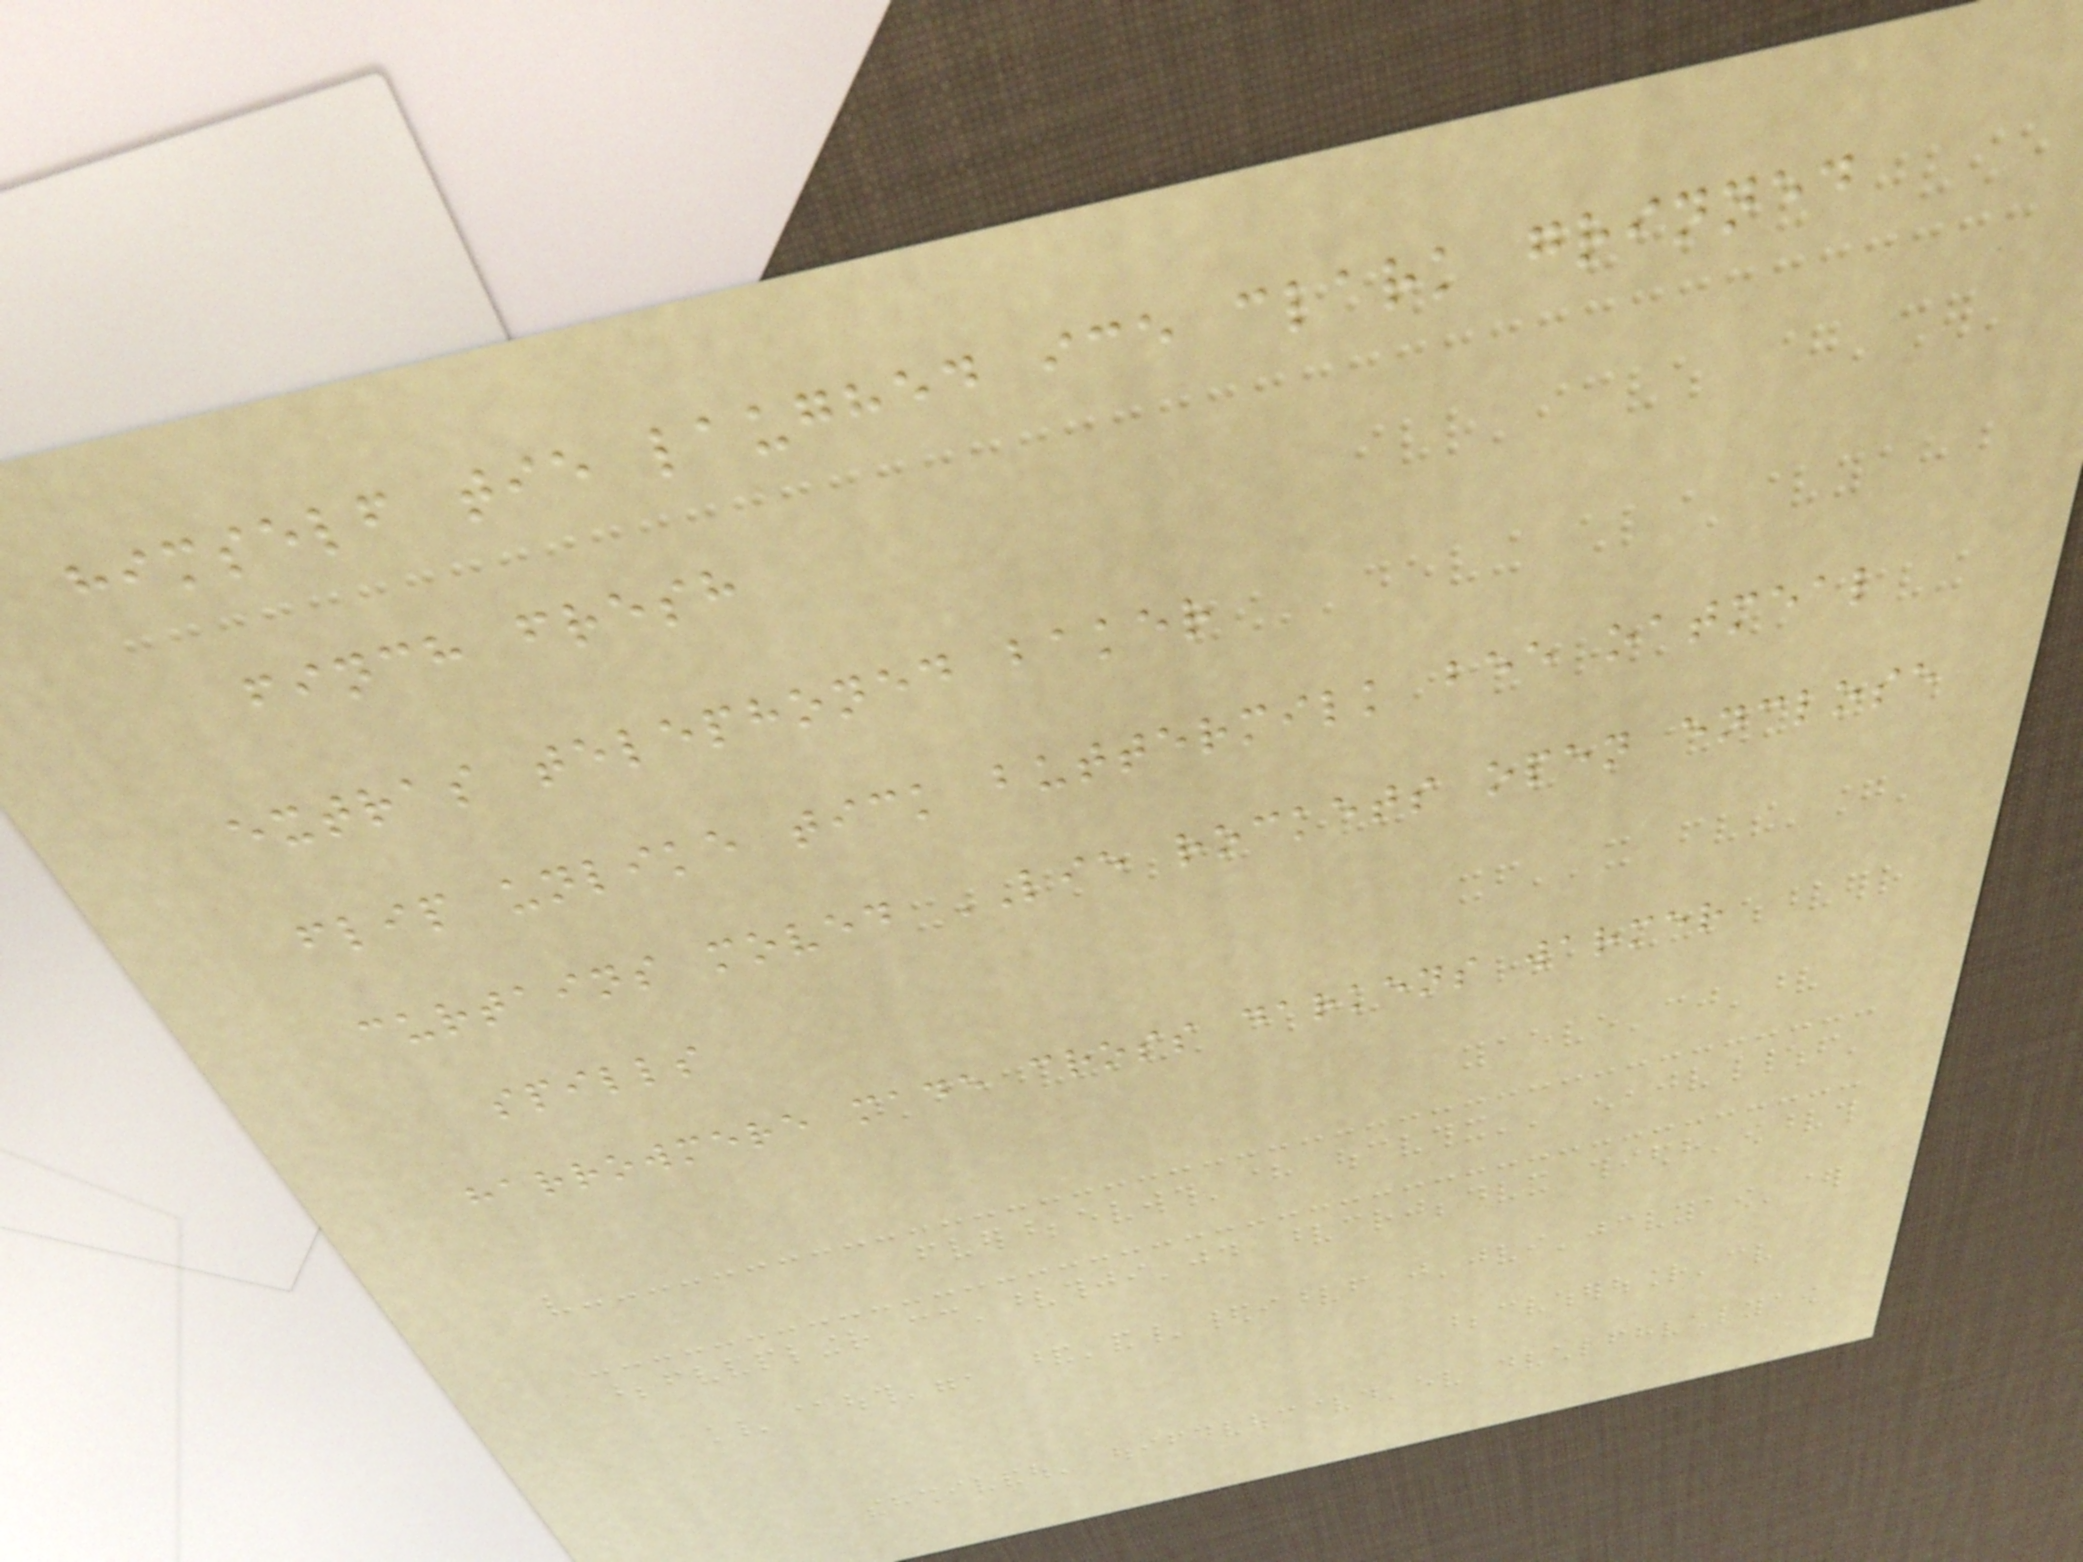himself tie laughed ice clark grinned
finch fresh
extras telephoned baker
flip unlike tick buttermilk bee oatmeal
curtains moved LIE rockets open enclose
spills
harrowmere made cross darkens warmer
